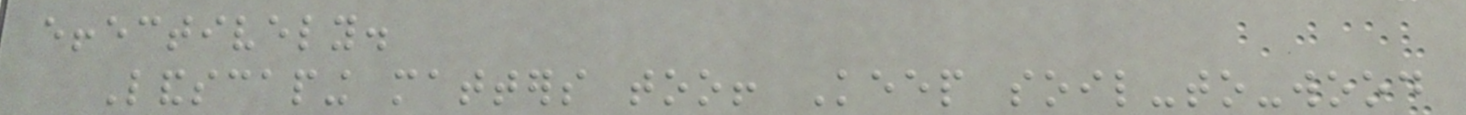effectively.
Landscaping matters too! Keep soil-to-wood
